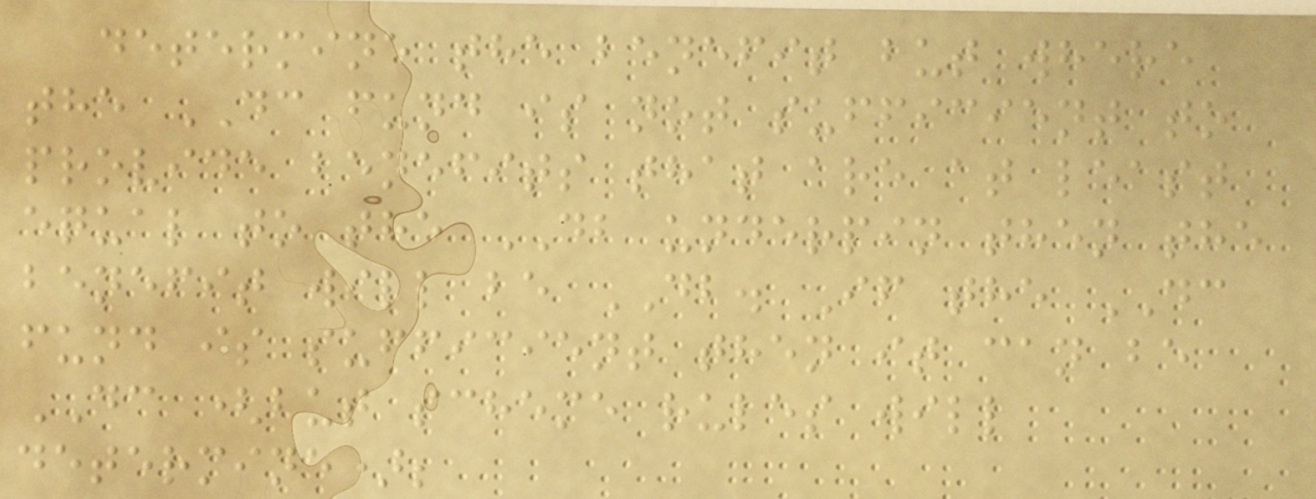determine the benefit but where
the DC fund is not sufficient to
provide benefits that are at least
equal to the DB underpin then the
benefit will be DB. If the DC
fund is sufficient then it can be
DC (but scheme rules will
determine);
